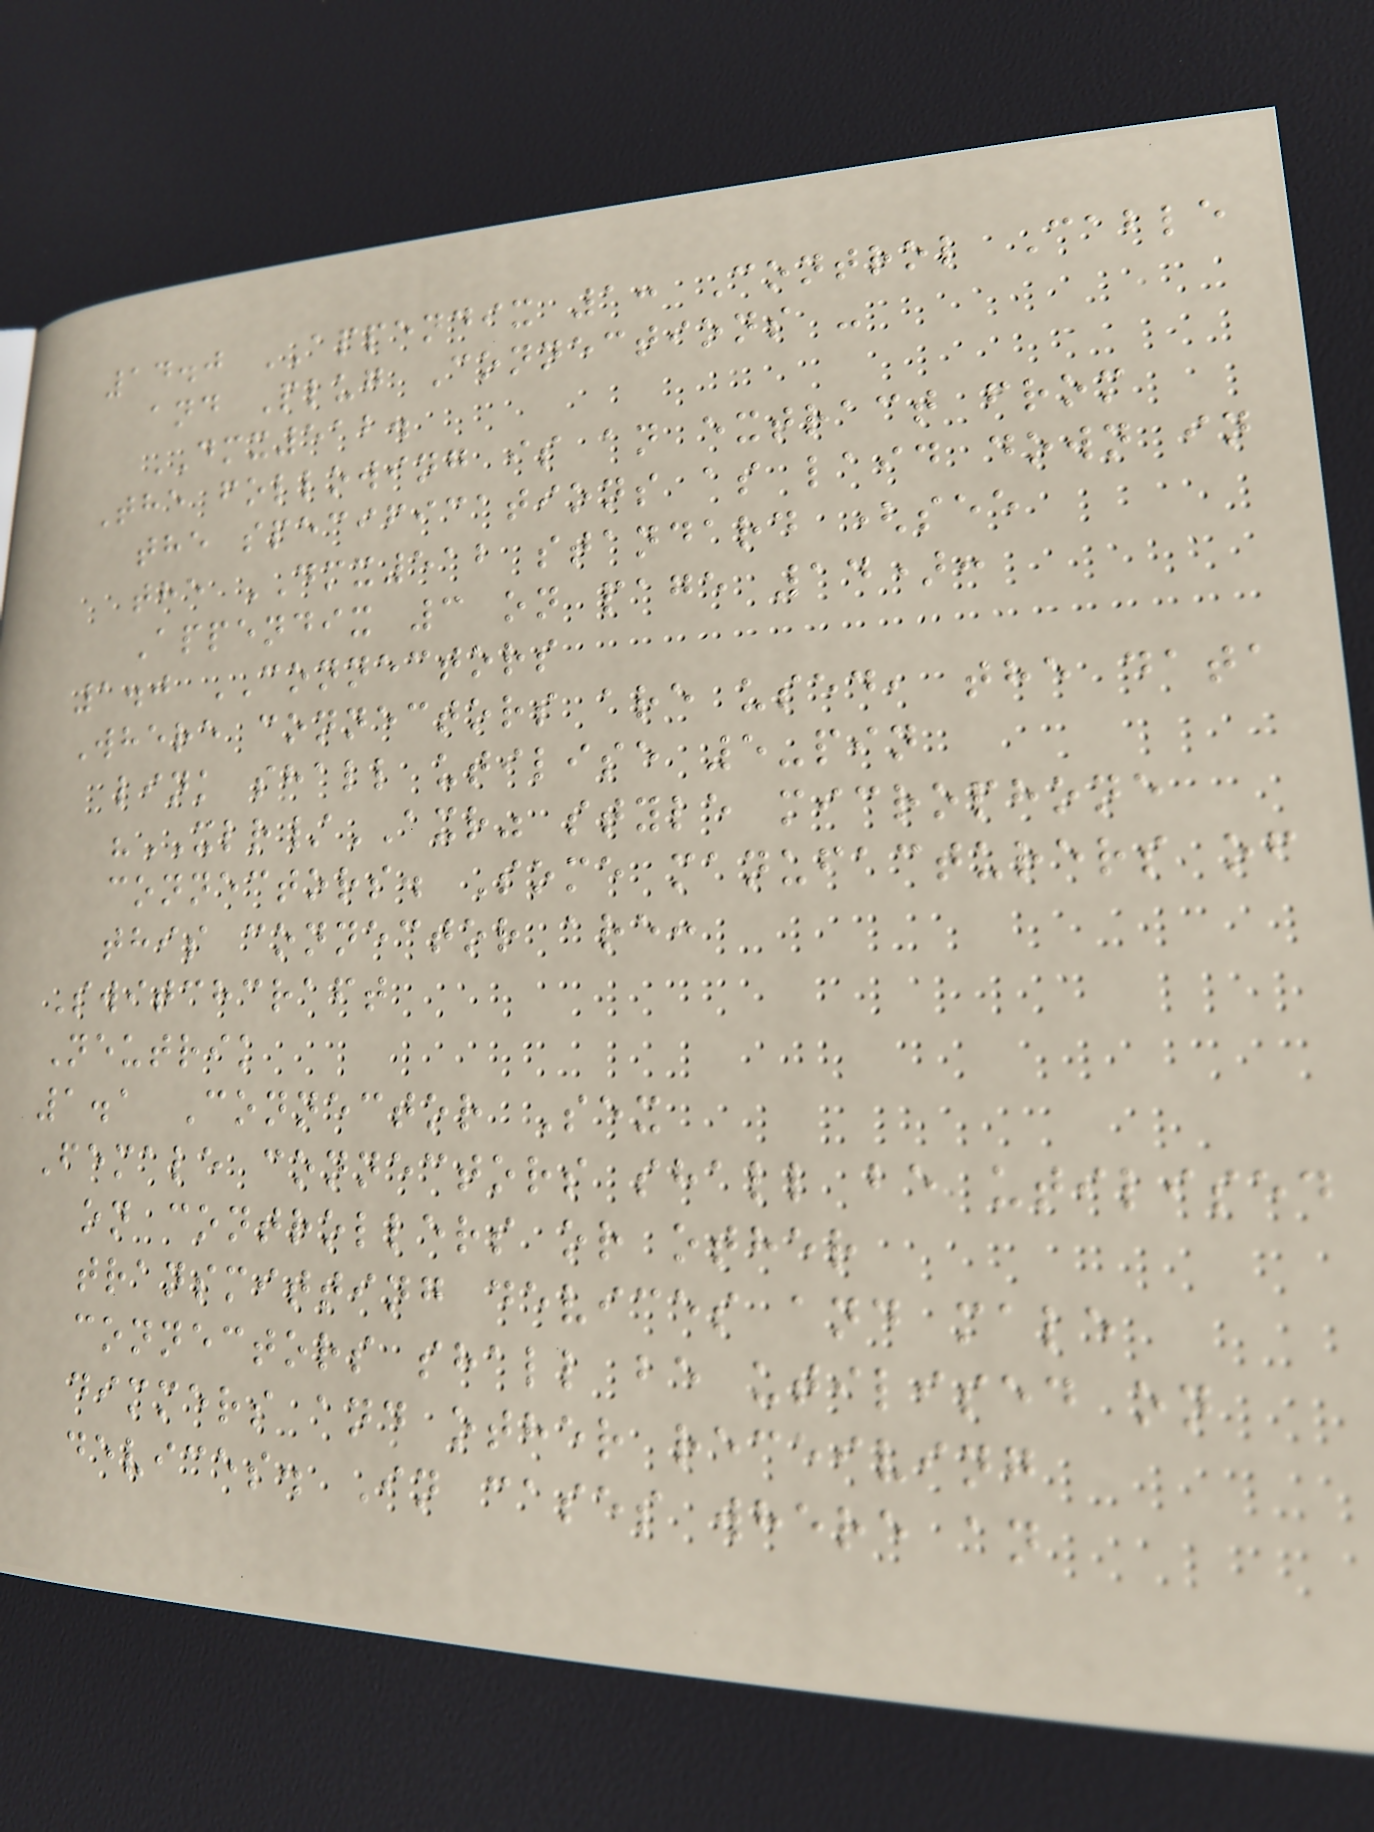14.0 APPENDIX 1: Control Cable
and Plug Connections -
DMX512.
The following is an extract from
the specifications as laid down in
the DMX512 standard (see
Appendix 3 on page 14):
1.0 CONNECTORS
Where connectors are used, the data
link shall utilise 5-pin
"XLR/AXR" style microphone
connectors. Some manufacturers of
this connector are:
Switchcraft
Neutrik
1.1 Connector Sex
Female connectors shall be utilised
on controllers or other
transmitting devices and male
connectors shall be utilised on
dimmers and other receiving
devices. In cases where an
